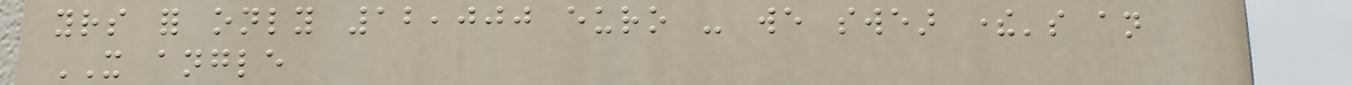yours for only 12,000 euro - we swear there's an
IT angle
